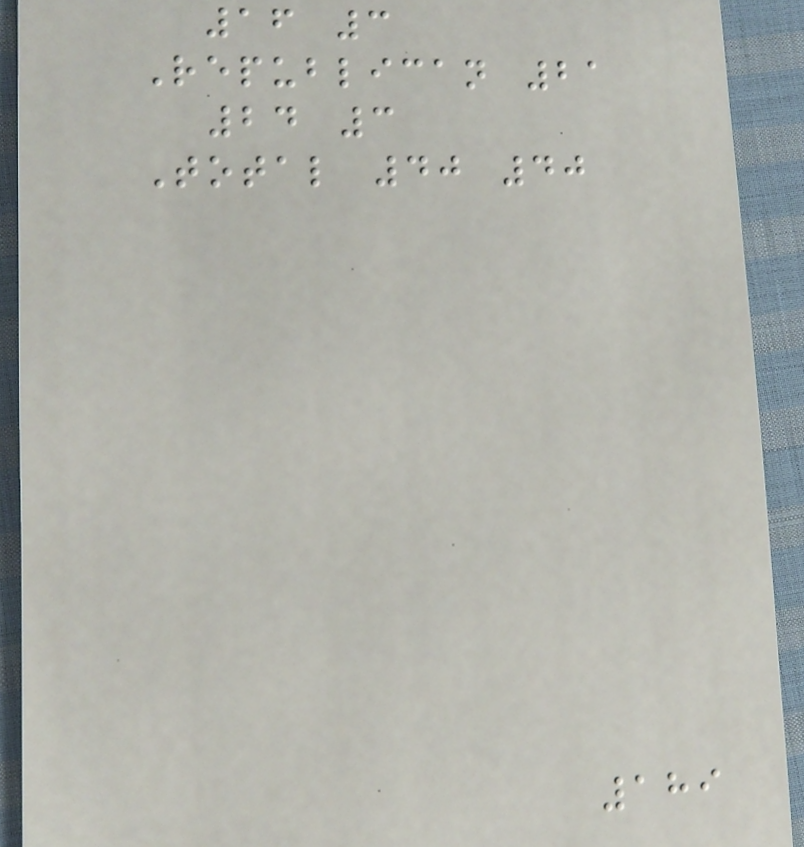16 3
Republican 21
24 3
Total 40 40
189
